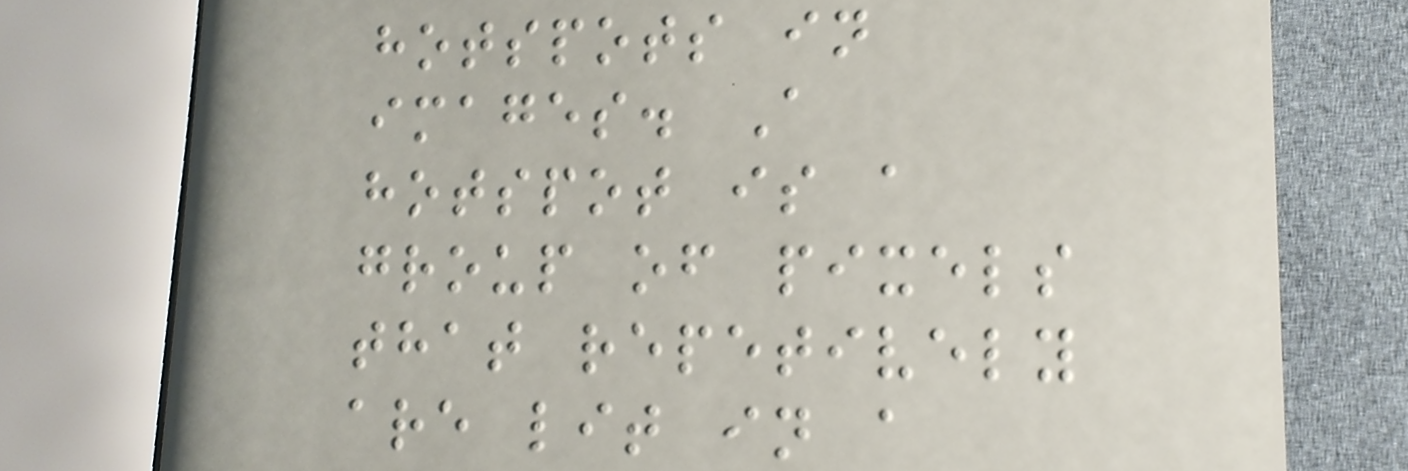hotspots in
images. A
hotspot is a
group of pixels
that repetively
are lit in a
